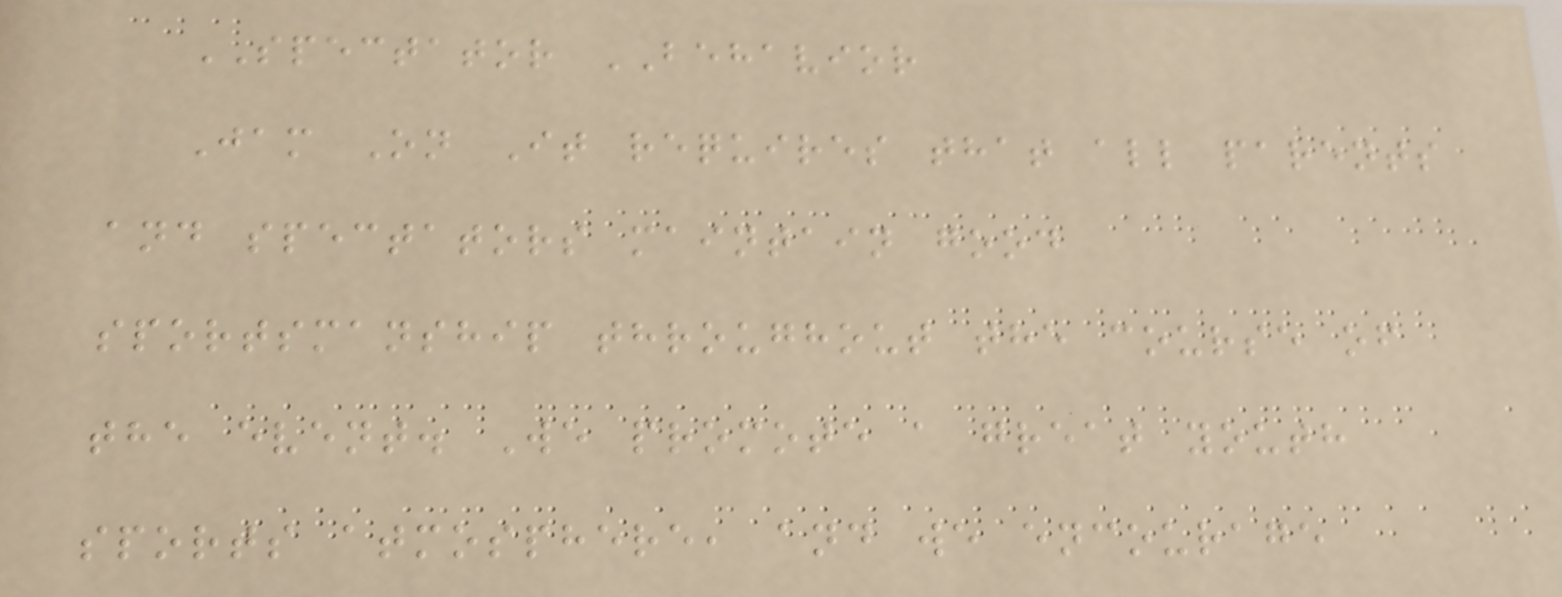SPECTATOR BEHAVIOR
Jam On It requires that all parents
and spectators maintain good
sportsmanship throughout the course of
the event. We promote a great youth
sports atmosphere, and we encourage
